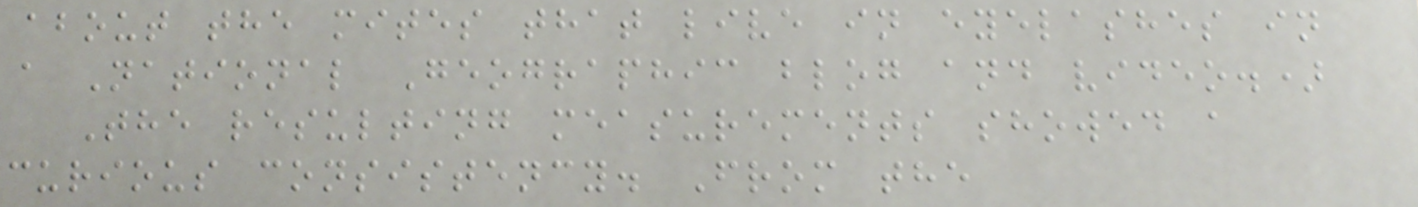about the mites that live in eyelashes in
a National Geographic blog and video.)
The resulting measurements showed a
curious consistency. From the
